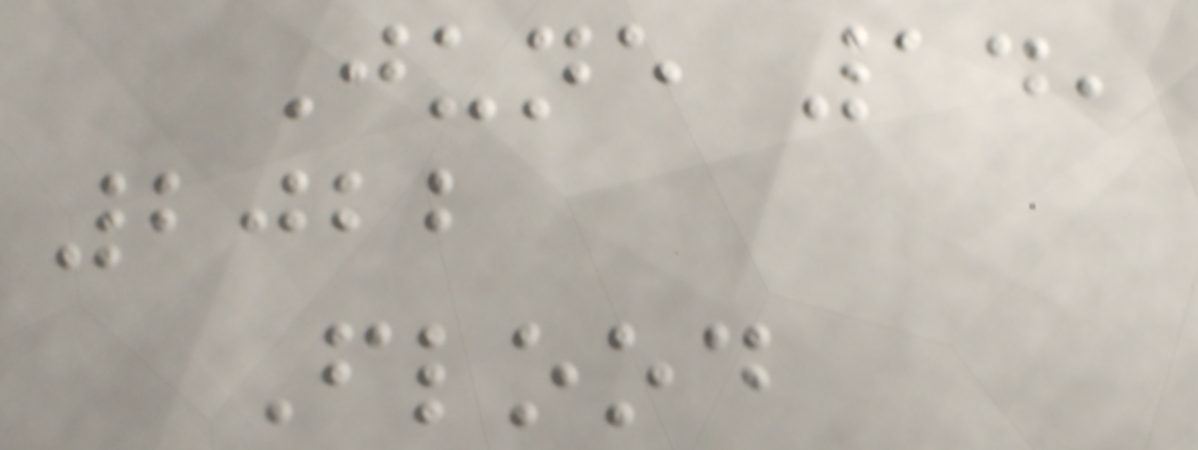June 14,
2022
Flood
